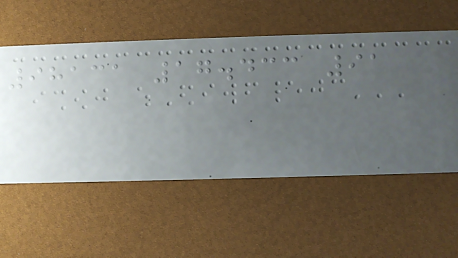98131 17.433 91
